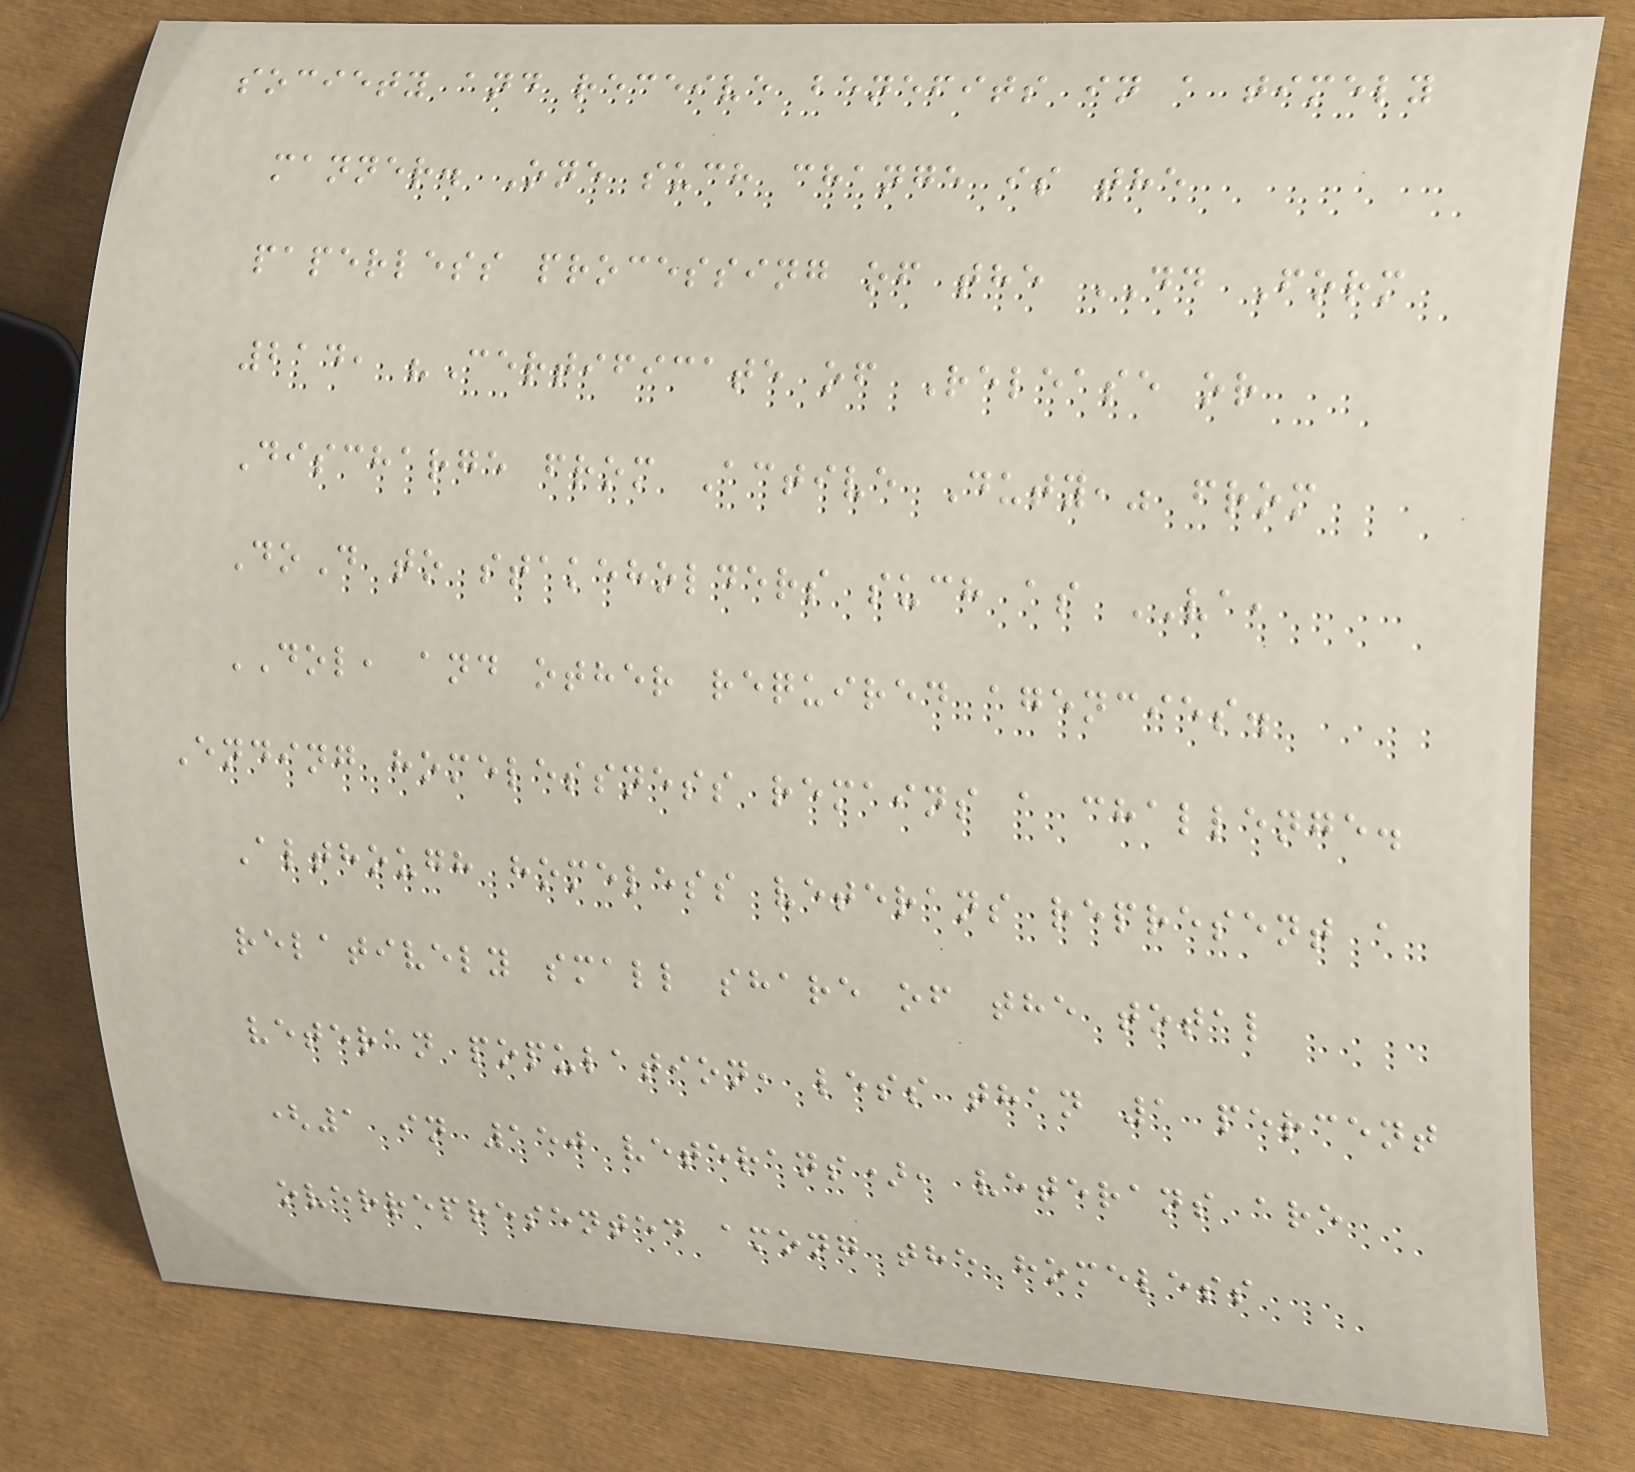society and receive benefits in a timely
manner. One such change is the
paperless processing of the DD Form
214, "Certificate of Release or
Discharge from Active Duty," from
DoD to stakeholders such as VA,
DOL, and other required agencies.
Ending homelessness remains a challenge.
Although homeless veterans represent a
relatively small share of the total
veteran population, less than 1 percent
(1 in 150 veterans), veterans are
overrepresented among the homeless
